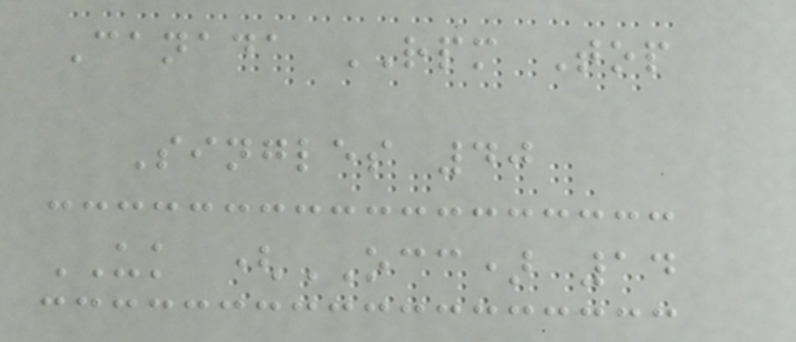Canada RPM Top
Singles 40
UK (OCC) 14
